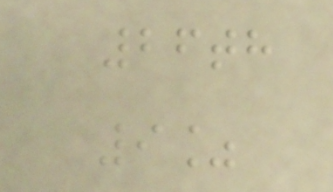26th
9%
